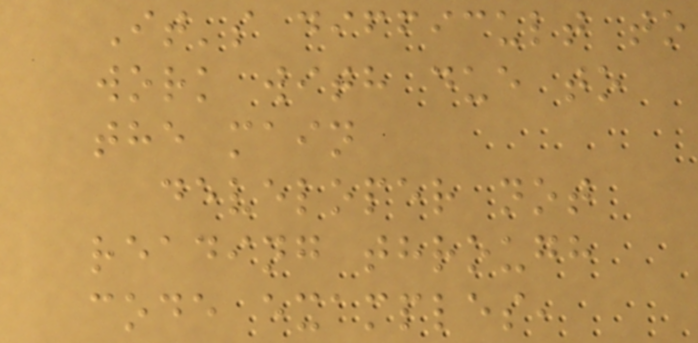It's difficult to
work with due to
the main
developer not
reading through
code examples,
